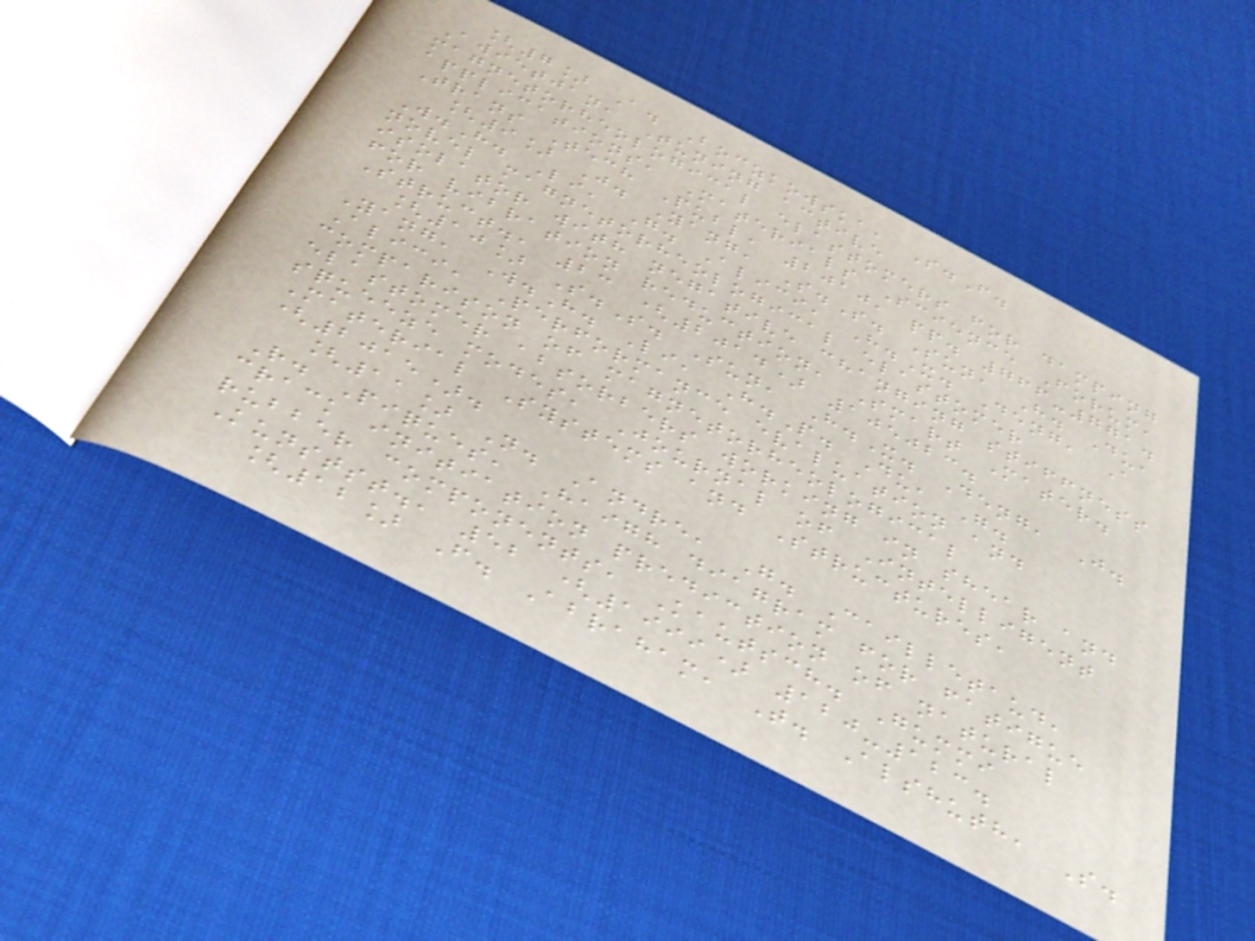[7] A. Boczkowska, S.F.
Awietjan, Tuning active
magnetorheological elastomers for damping
applications, Materials Science Forum,
Trans Tech Publ, 2010, pp. 766-771.
[9] J. Yang, S.S. Sun, H. Du,
W.H. Li, G. Alici, H.X. Deng, A
novel magnetorheological elastomer
isolator with negative changing stiffness
for vibration reduction, Smart Mater.
Struct., 23 (2014) 105023.
[10] S.S. Sun, H.X. Deng, J.
Yang, W.H. Li, H.P. Du, G.
Alici, Performance evaluation and
comparison of magnetorheological
elastomer absorbers working in shear and
squeeze modes, Journal of Intelligent
Material Systems and Structures,
(2015).
[11] N. Andre, G. Cailletaud,
R. Piques, Haigh diagram for fatigue
crack initiation prediction of natural
rubber components, Kautsch. Gummi
Kunstst., 52 (1999) 120-123.
[12] F. Abraham, T. Alshuth, S.
